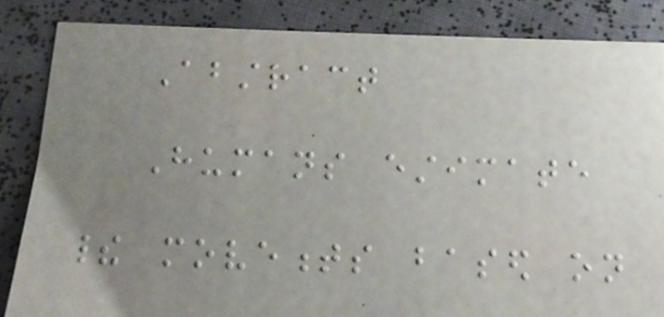Abstract
Humans estimate
their movements based on
